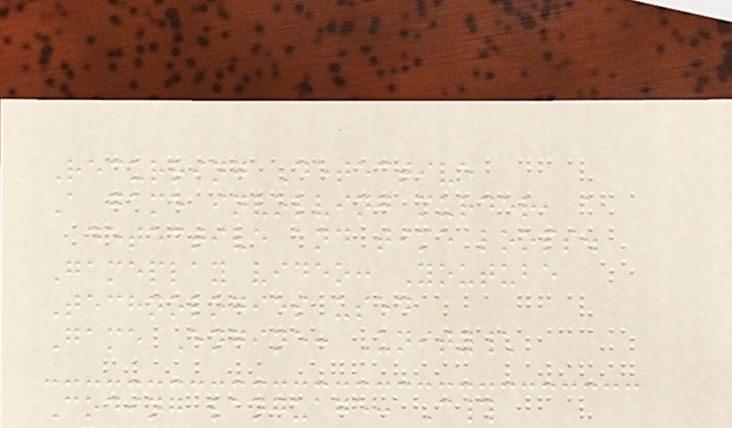Recurring Detective
A game involving murder, a
detective and time loops.
Gameplay video: Youtube
Technologies used
Game Engine: Unity\
Coding language: C#
